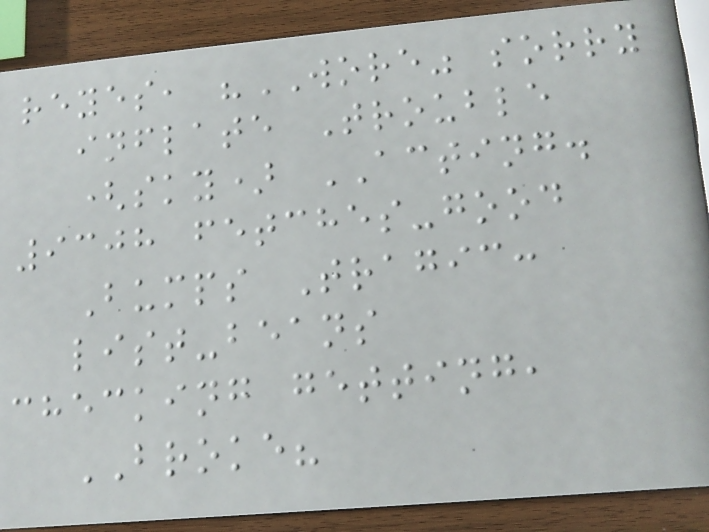reyes, "WORE" sorry
inflate Trouble
(sky) ACTING.
9308 fetches-good
Bumps Tragic:
list-beans
checking getting,
BROKE?
